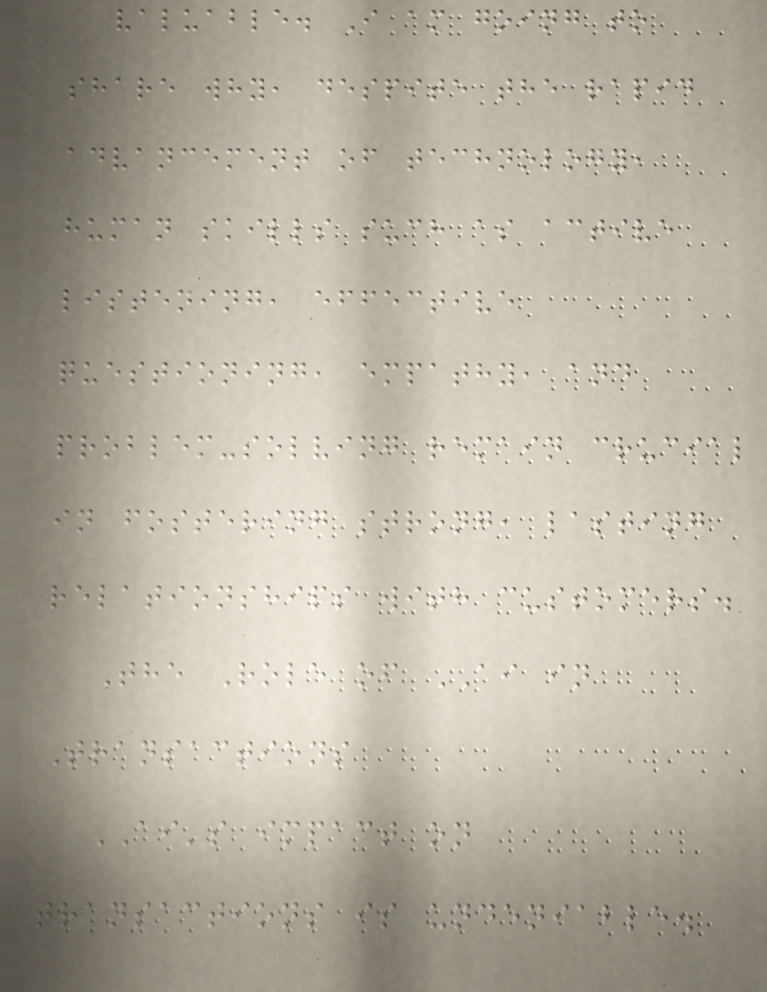valuable. I am going to
share why, despite the rapid
advancement of technology,
human skills such as active
listening, effective
questioning, empathy, and
problem-solving remain crucial
in fostering strong, lasting
relationships with customers.
The Role of AI in
Transactions
AI's impact on
transactions is undeniable.
